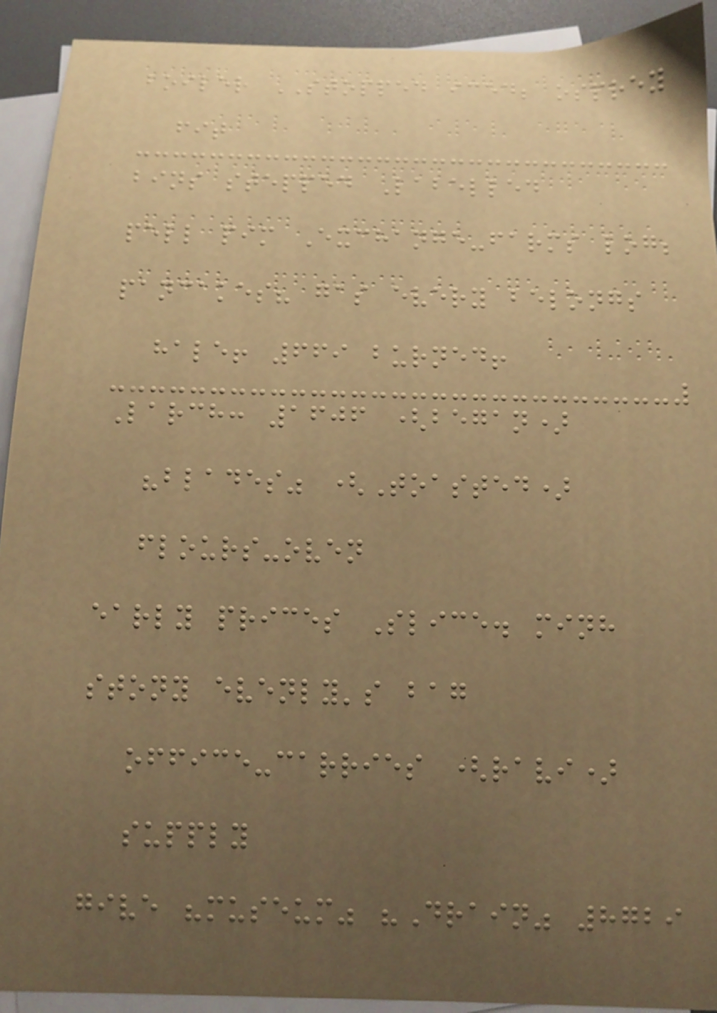boiler STOPPED iced; osprey
fit
bins stepped Labelled
pell pim Exchange-farms log;
pancakes? gas every belongs
hale! 669 burned!
Larch: 1606 (began)
"blades" (Toasted)
flours-oven
early prices Slice. minh
stony evenly's bag
office-carries (ravi)
supply
give "museum" "Drain" 8729
